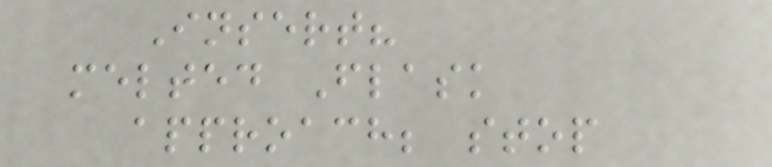Insert?
melted Flask
approach; stop
